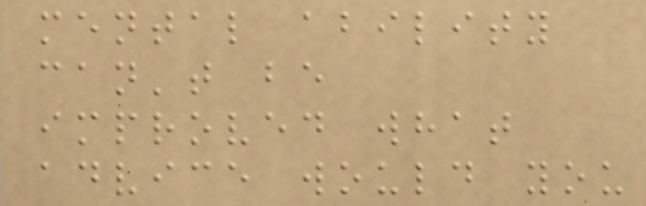mental ability
can't be
improved what
advice would you
